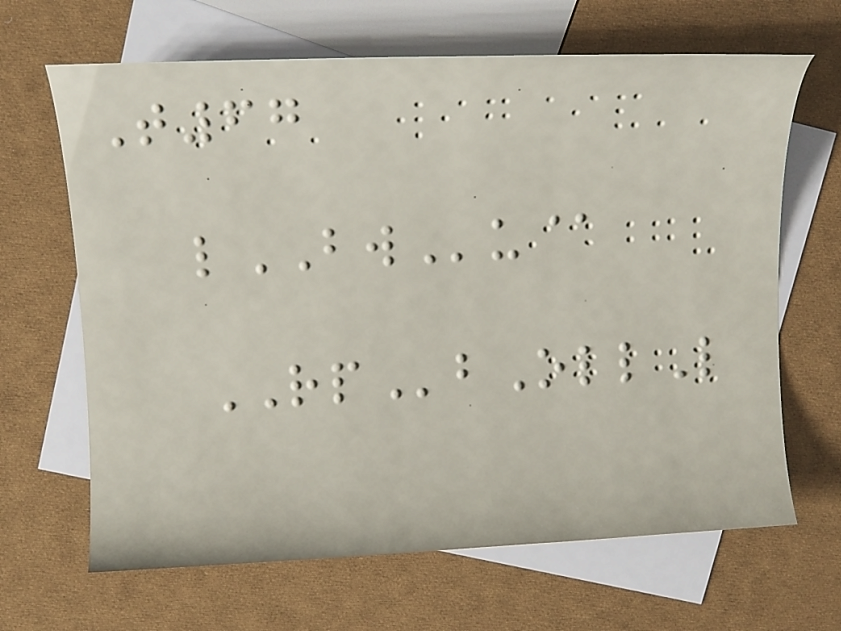T67
lBWu@
RPbOllL
